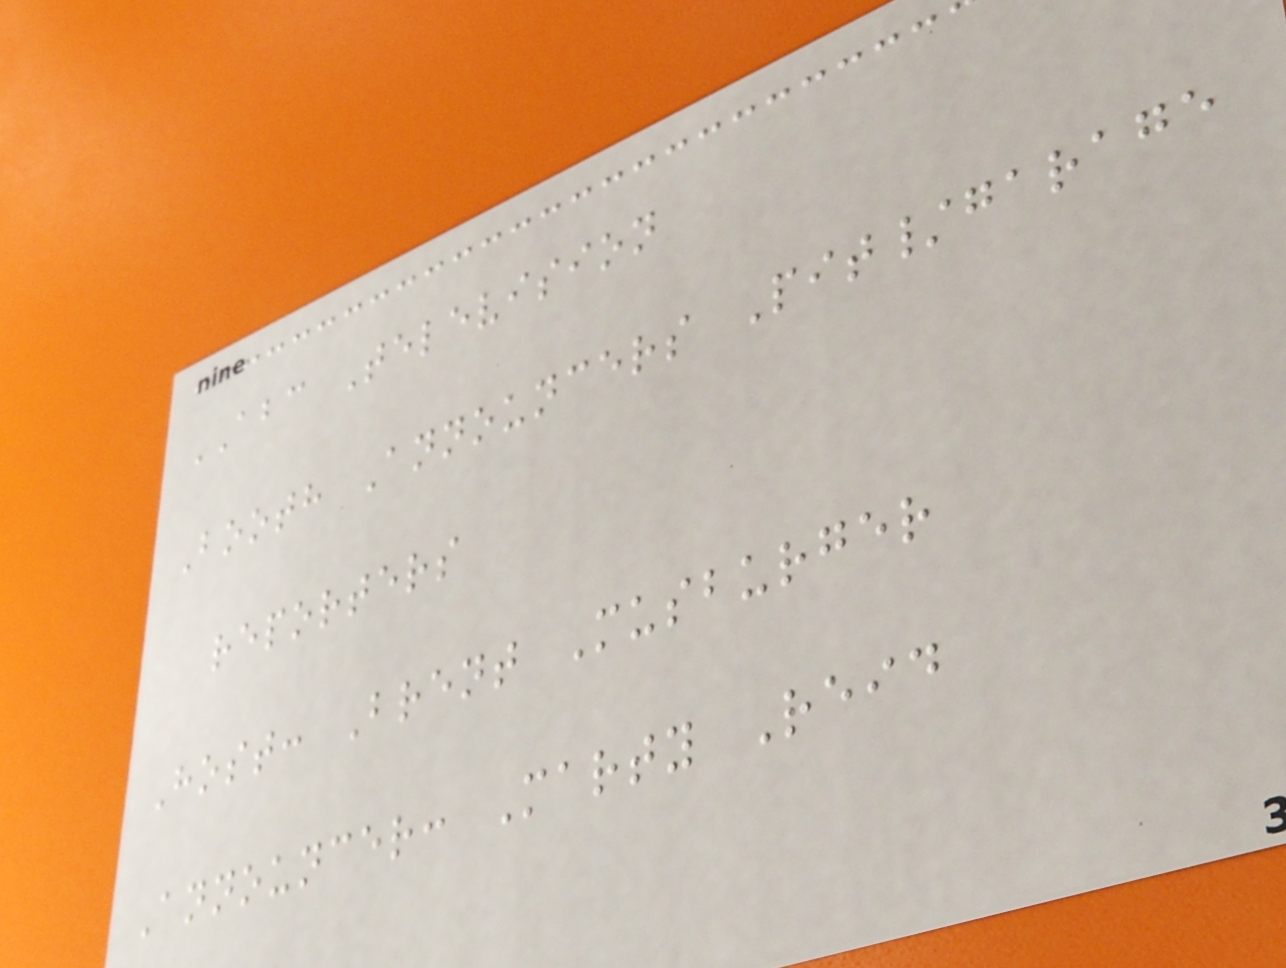ABC Television
Booth Announcers Pit/garage
reporters
Host: Brent Musburger
Announcer: Marty Reid
